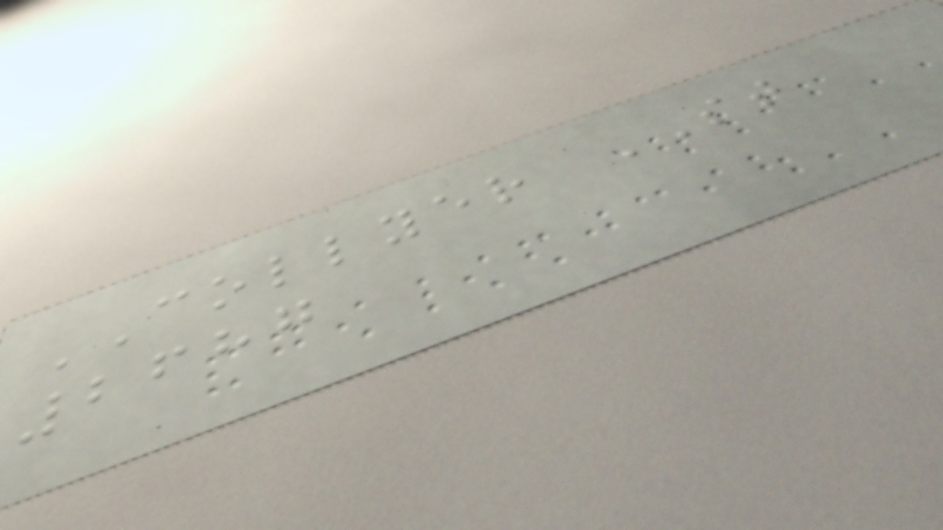COLLYER ST
2687
